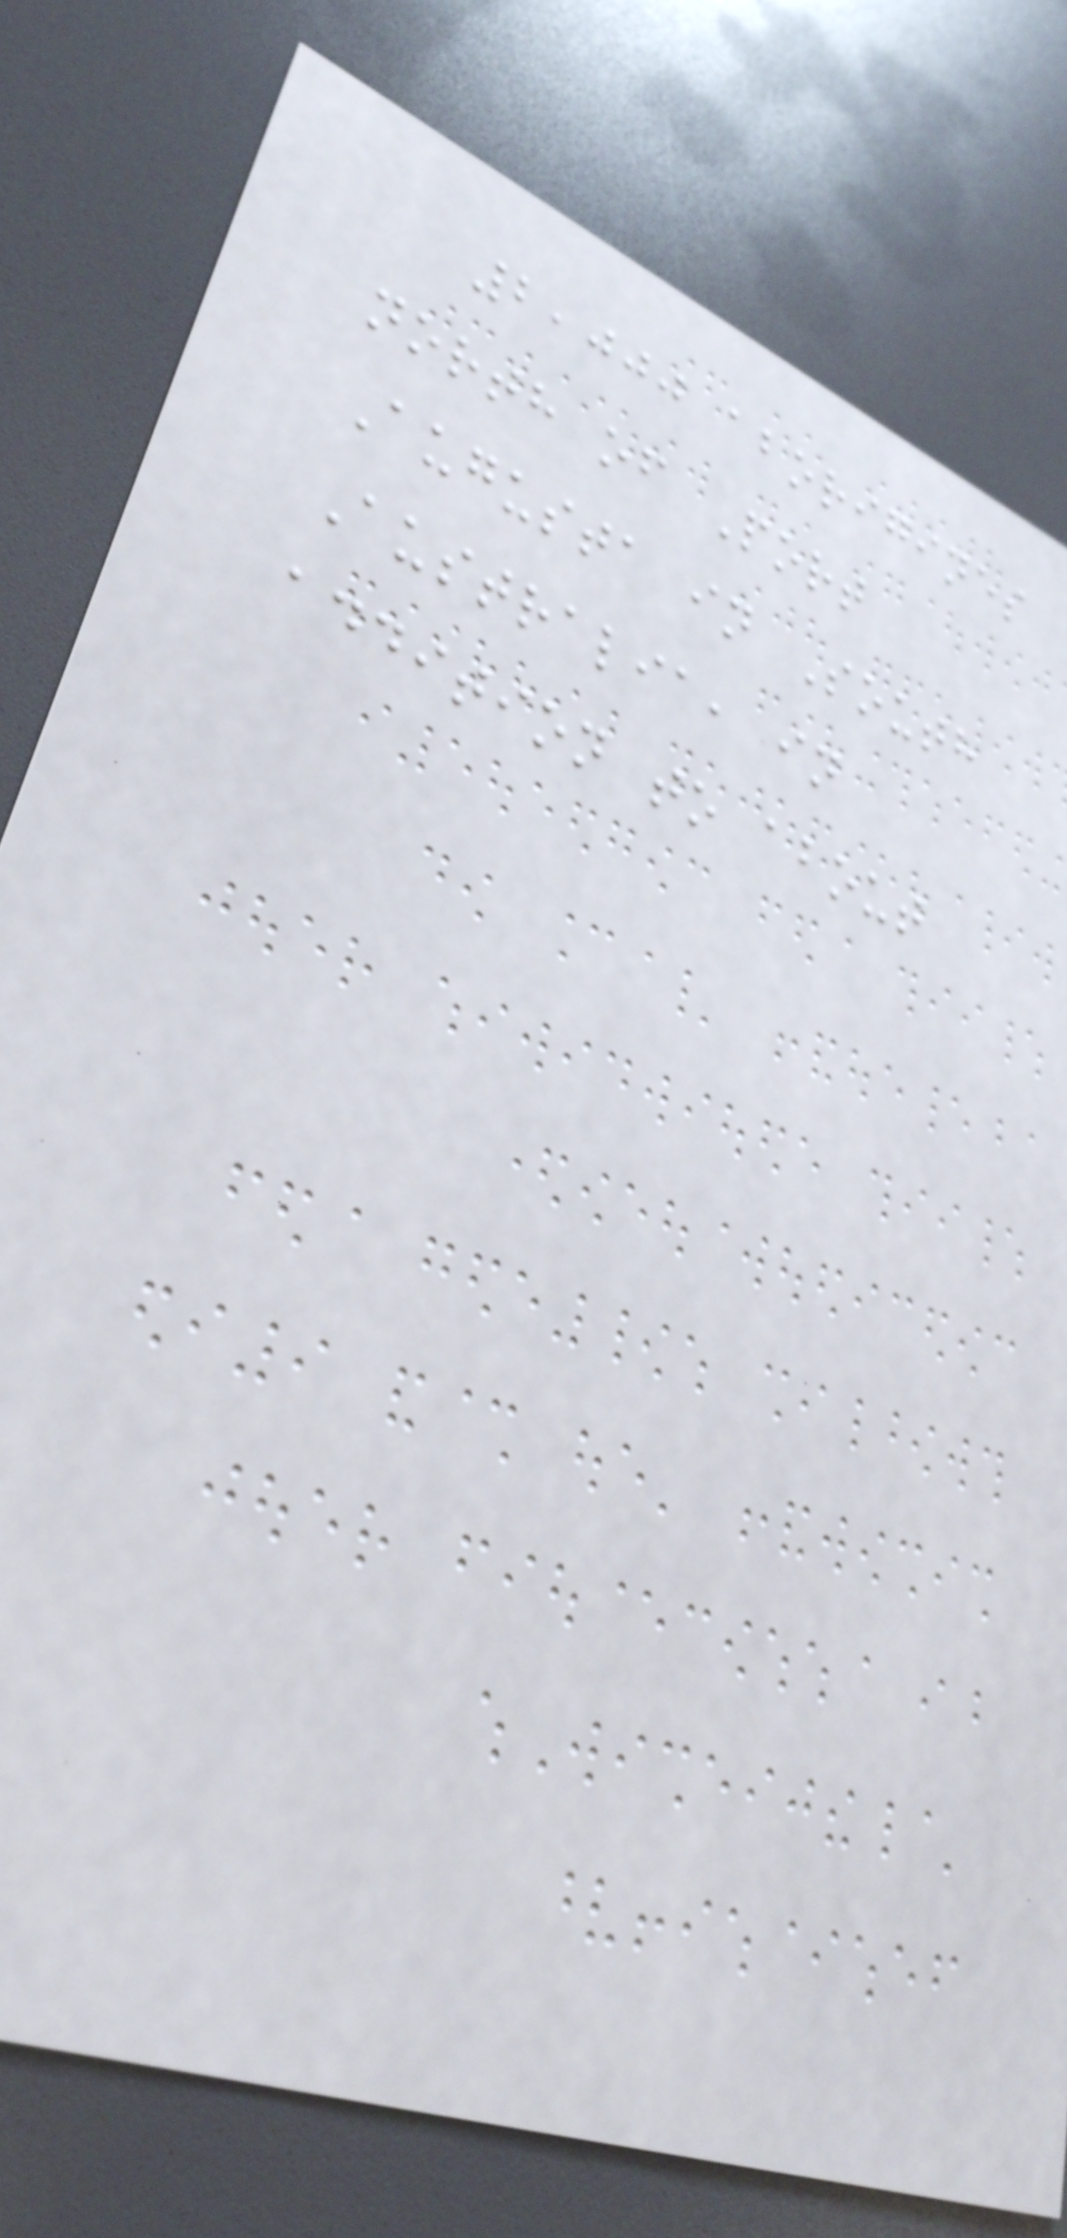2,000 aborigines
north of Port
Augusta in South
Australia, in
addition to about
